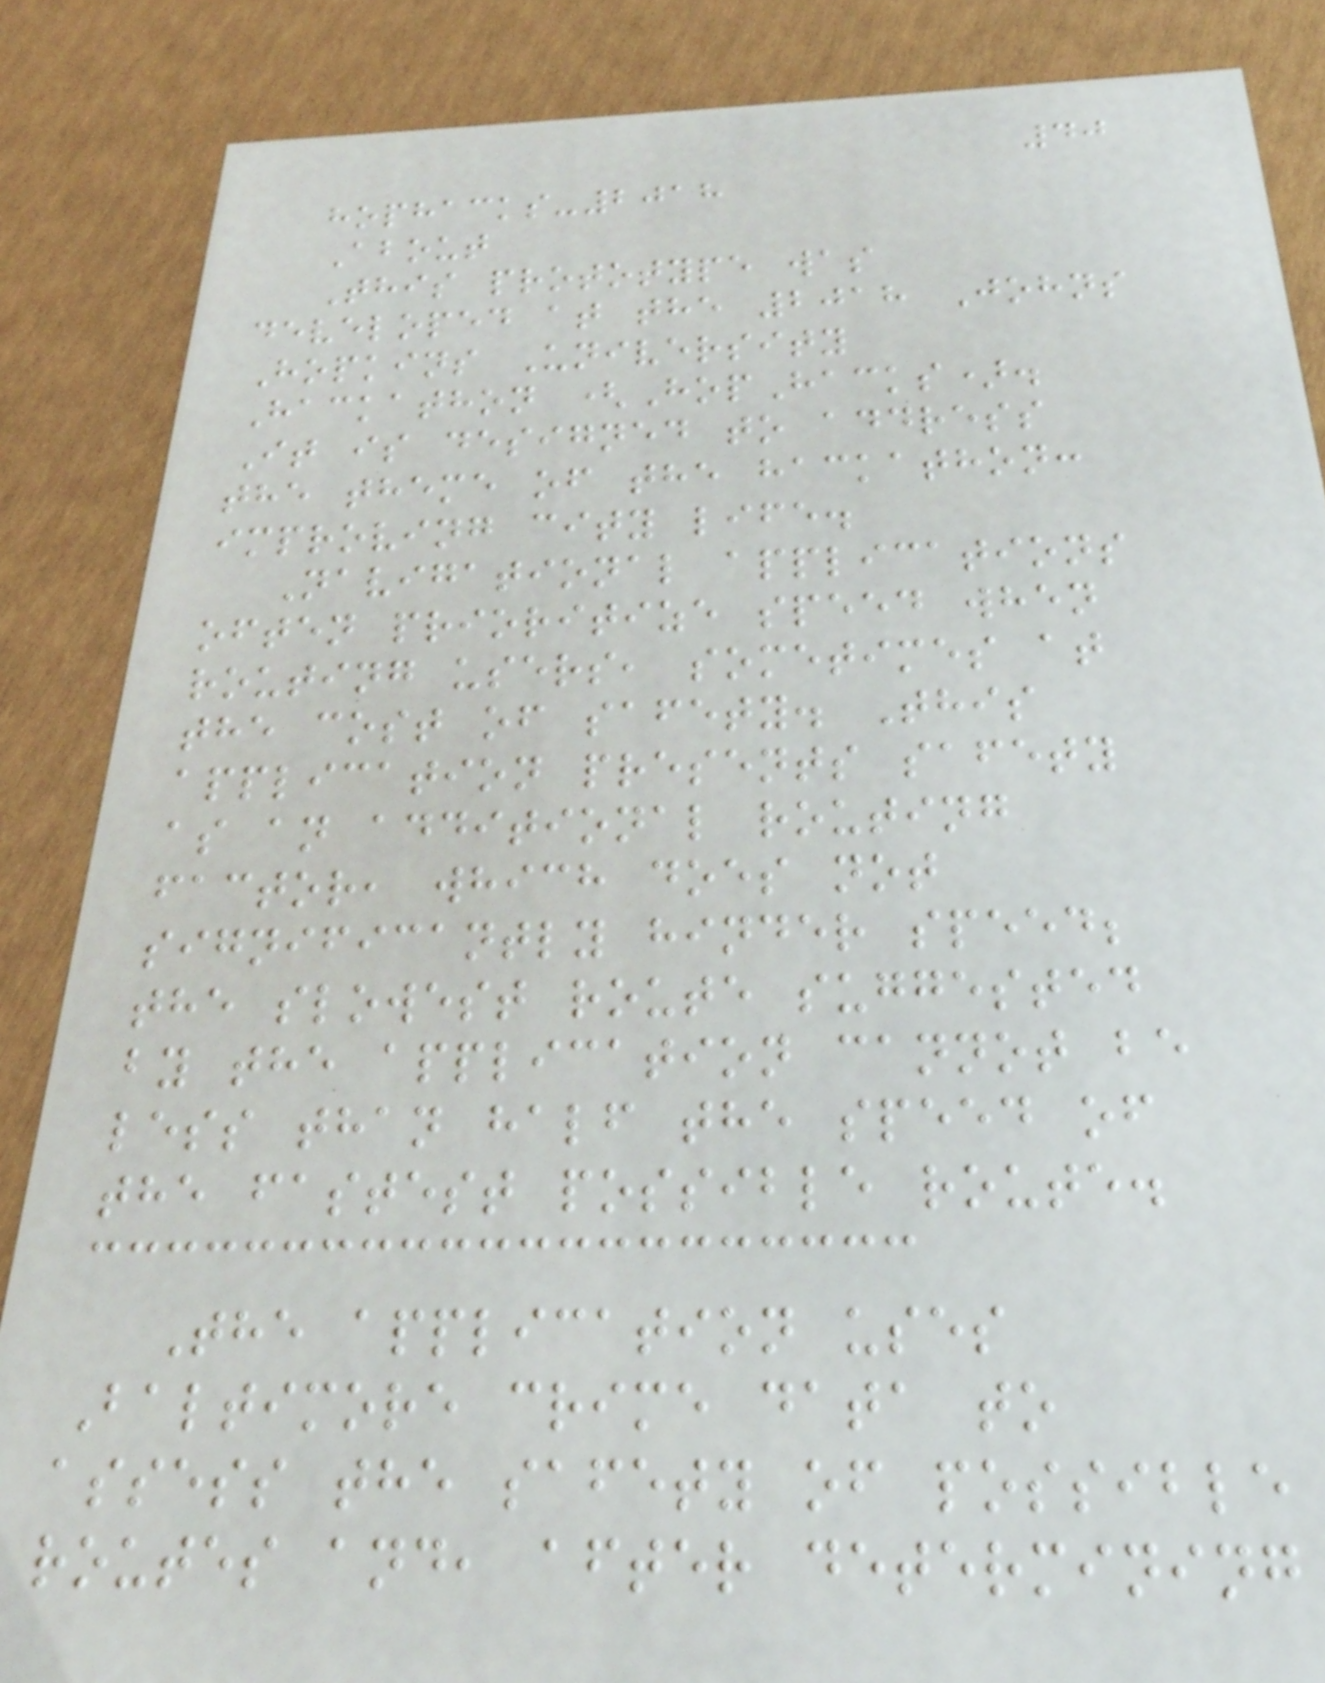40
hophacks-2018
About
This prototype was
developed at the 2018 Johns
Hopkins University
Hackathon (HopHacks).
It is designed to address
the theme of the hackathon:
improving city life.
Navigational applications
often prioritize speed when
routing users, sometimes at
the cost of safety. This
application presents safety
as an additional routing
factor, which does not
significantly hinder speed;
the slowest route suggested
by the application cannot be
less than half the speed of
the fastest possible route.
The application uses
Baltimore crime data to
assess the safety of possible
routes and, after determining
